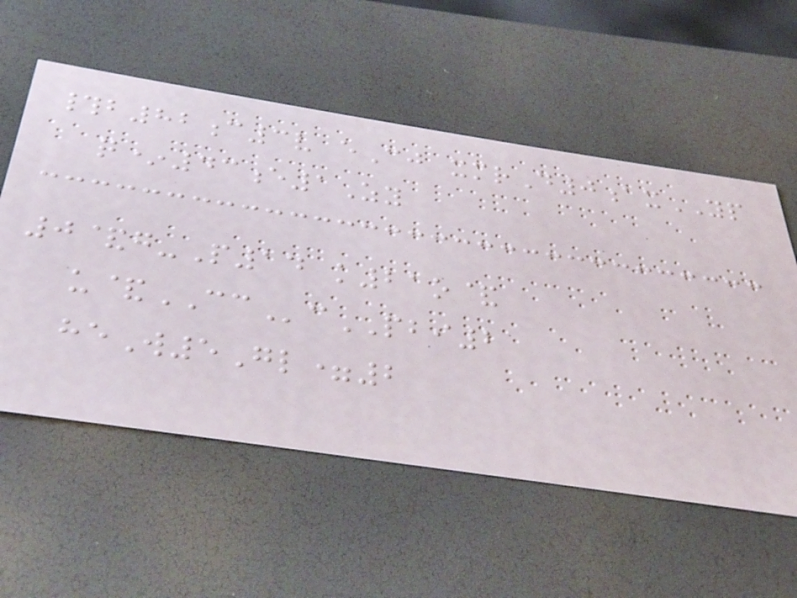#b82c3v eCj xmrD0axYP
q*43e1Zy
0&g-P14 k21o&
u&CCcPBI2
heW5Gl=2
